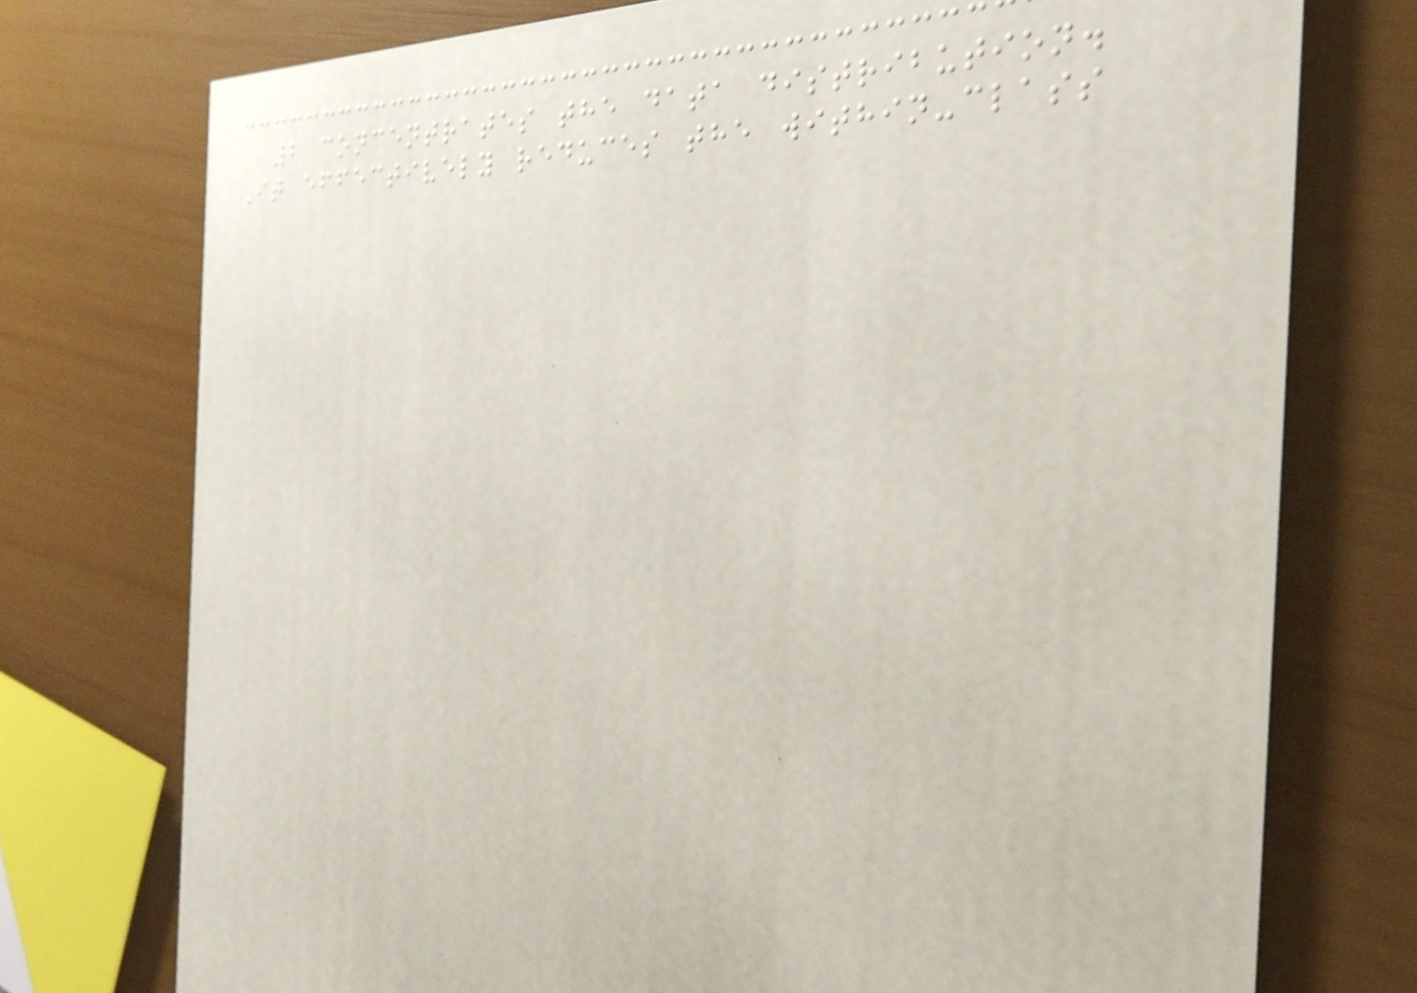2 concentrates the data distribution.
It effectively reduces the within-class
